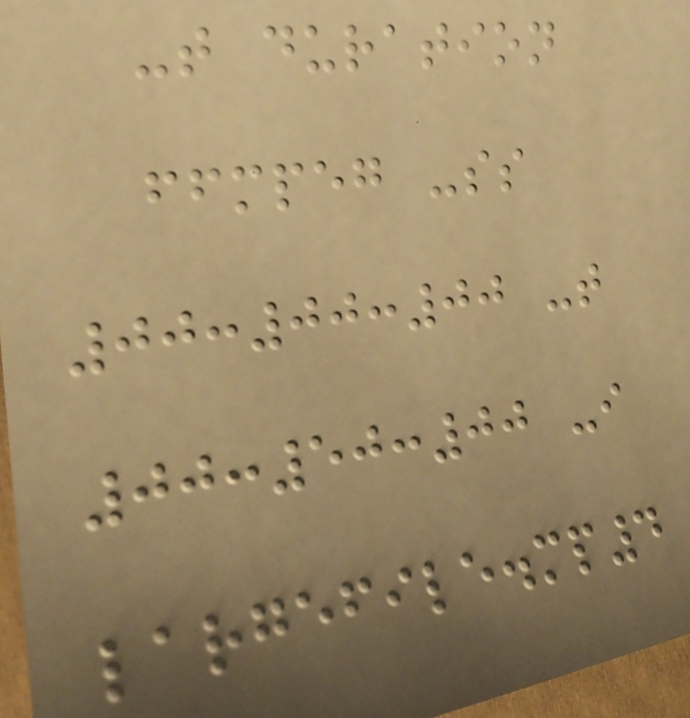-t duration
ffmpeg -ss
00:00:00 -t
00:50:00 -i
largefile.mp4
